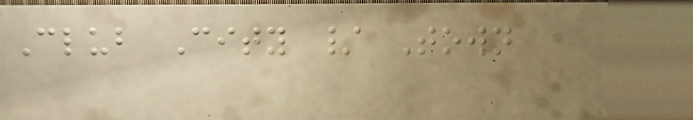Club City / Town
